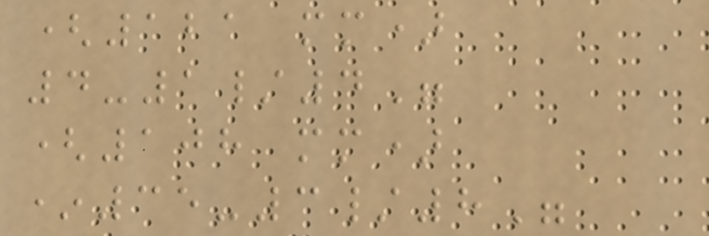(121 mm)
4-1/4"
(108 mm)
*35-3/8"
